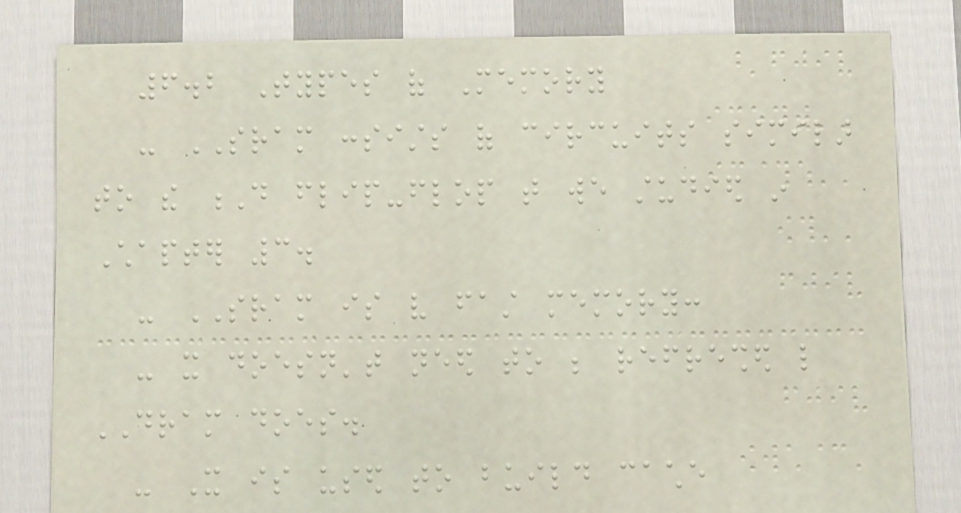6.2 Types of Memory
- SRAM consists of circuits similar
to the D flip-flop that we studied in
Chapter 3.
- SRAM is very fast memory:
- it doesn't need to be refreshed like
DRAM does.
- It is used to build cache
